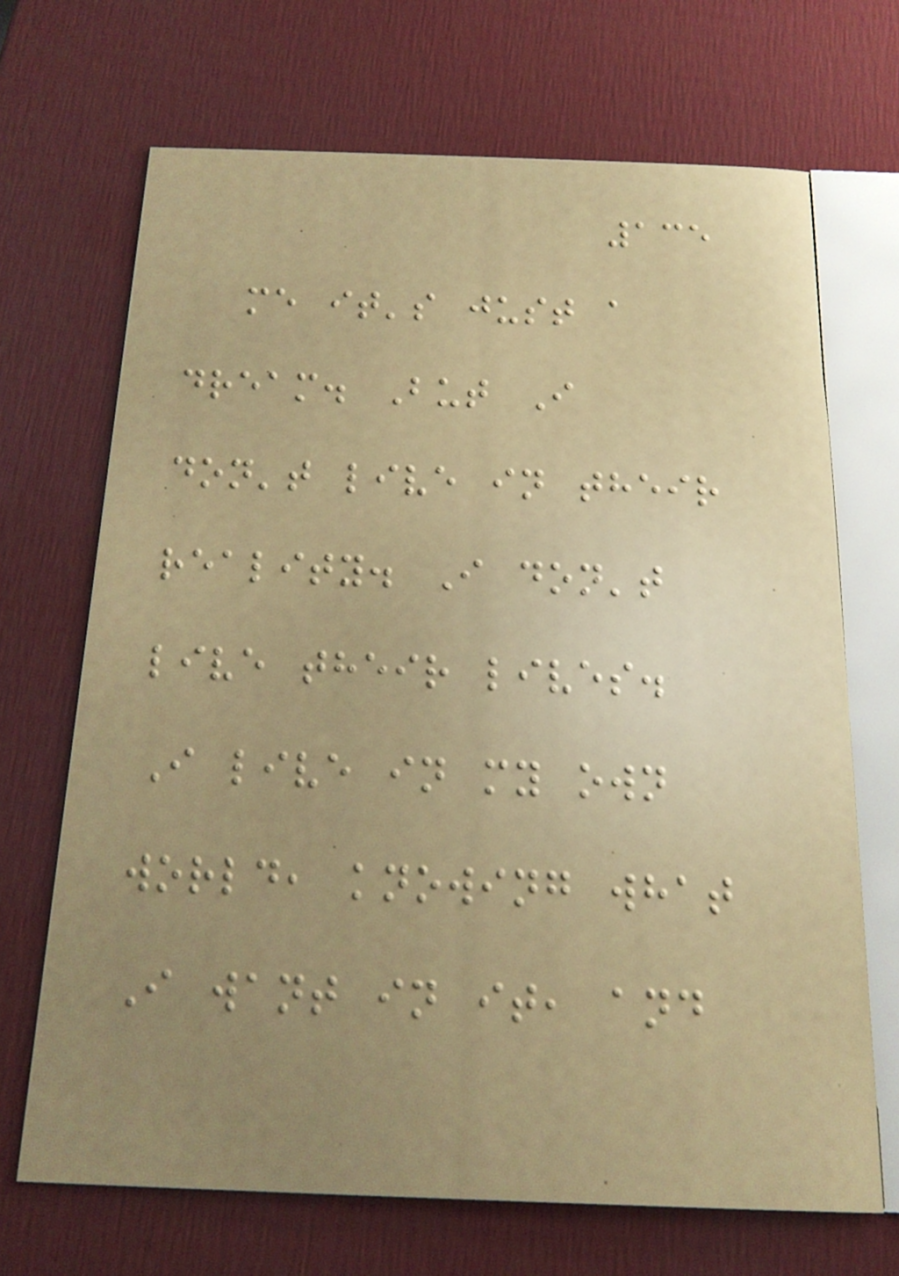135
me it's just a
dream. But I
don't live in their
reality. I don't
live their lives.
I live in my own
world, knowing what
I want in it, and
